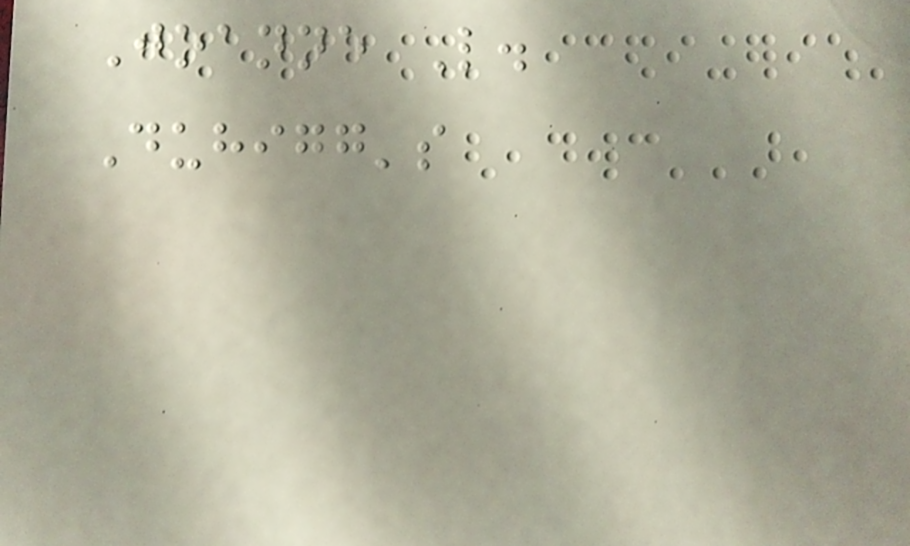Joanne L.
Duhigg's
